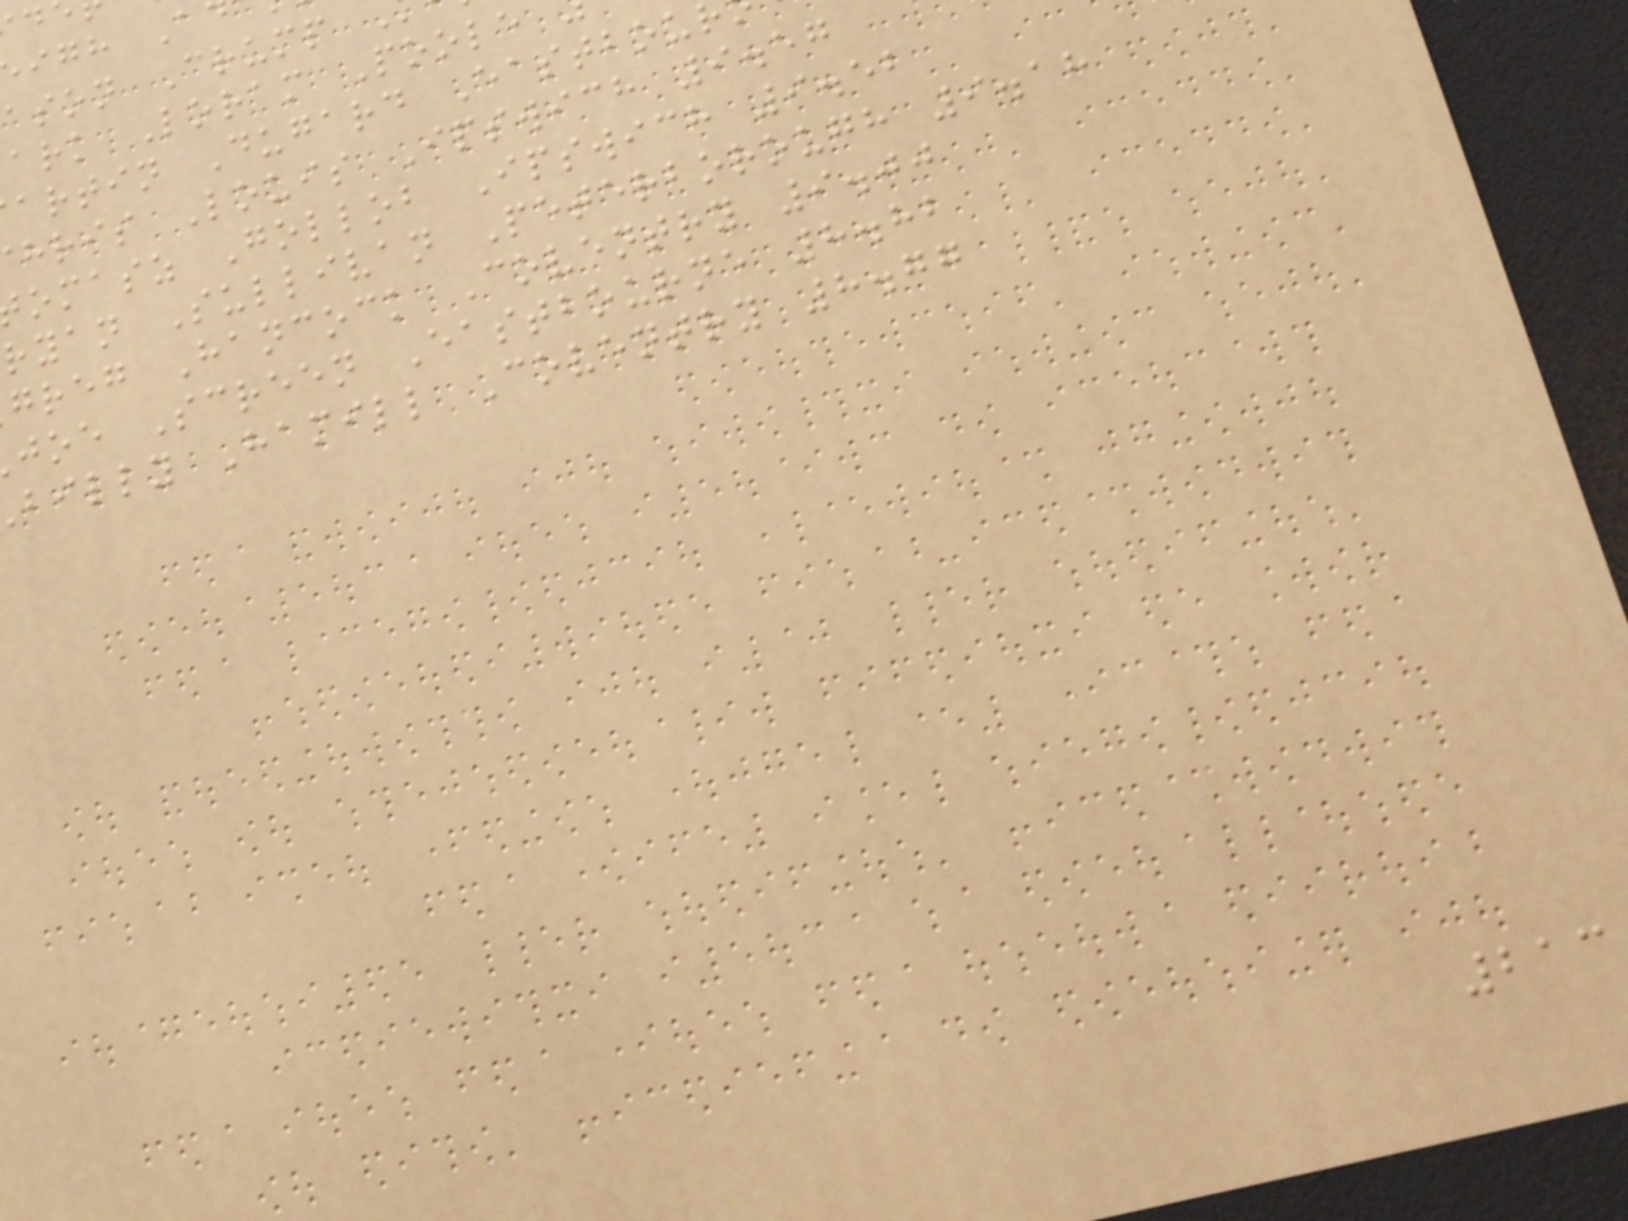ason Crump
ark Loram Poole
artin Dugard Eastbou
hris Louis Ipswich 9.57
omasz Gollob Ipswich 9.52
ryan Sullivan Peterborough 9.18
greg Hancock Coventry 9.00
joe Screen Eastbourne 8.82
billy Hamill Coventry 8.77
213
